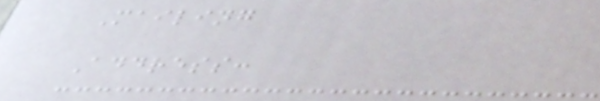Mailing
Address:
